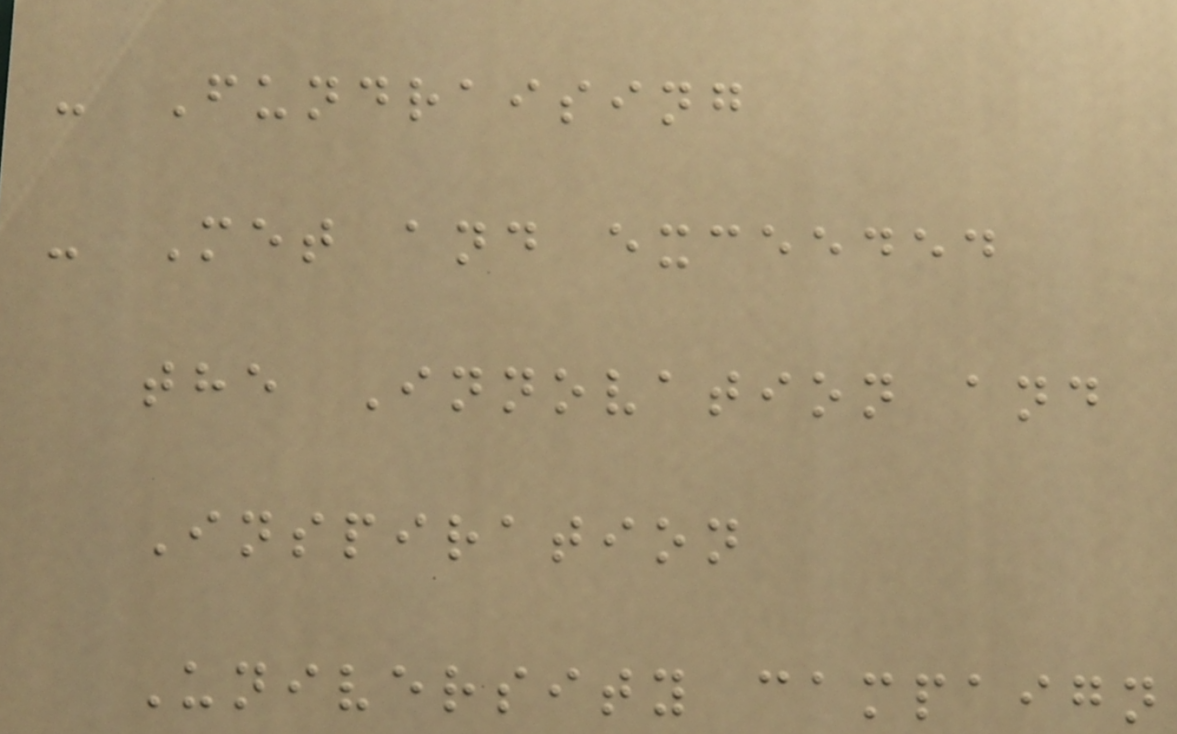- Fundraising
- Met and exceeded
the Innovation and
Inspiration
University campaign
